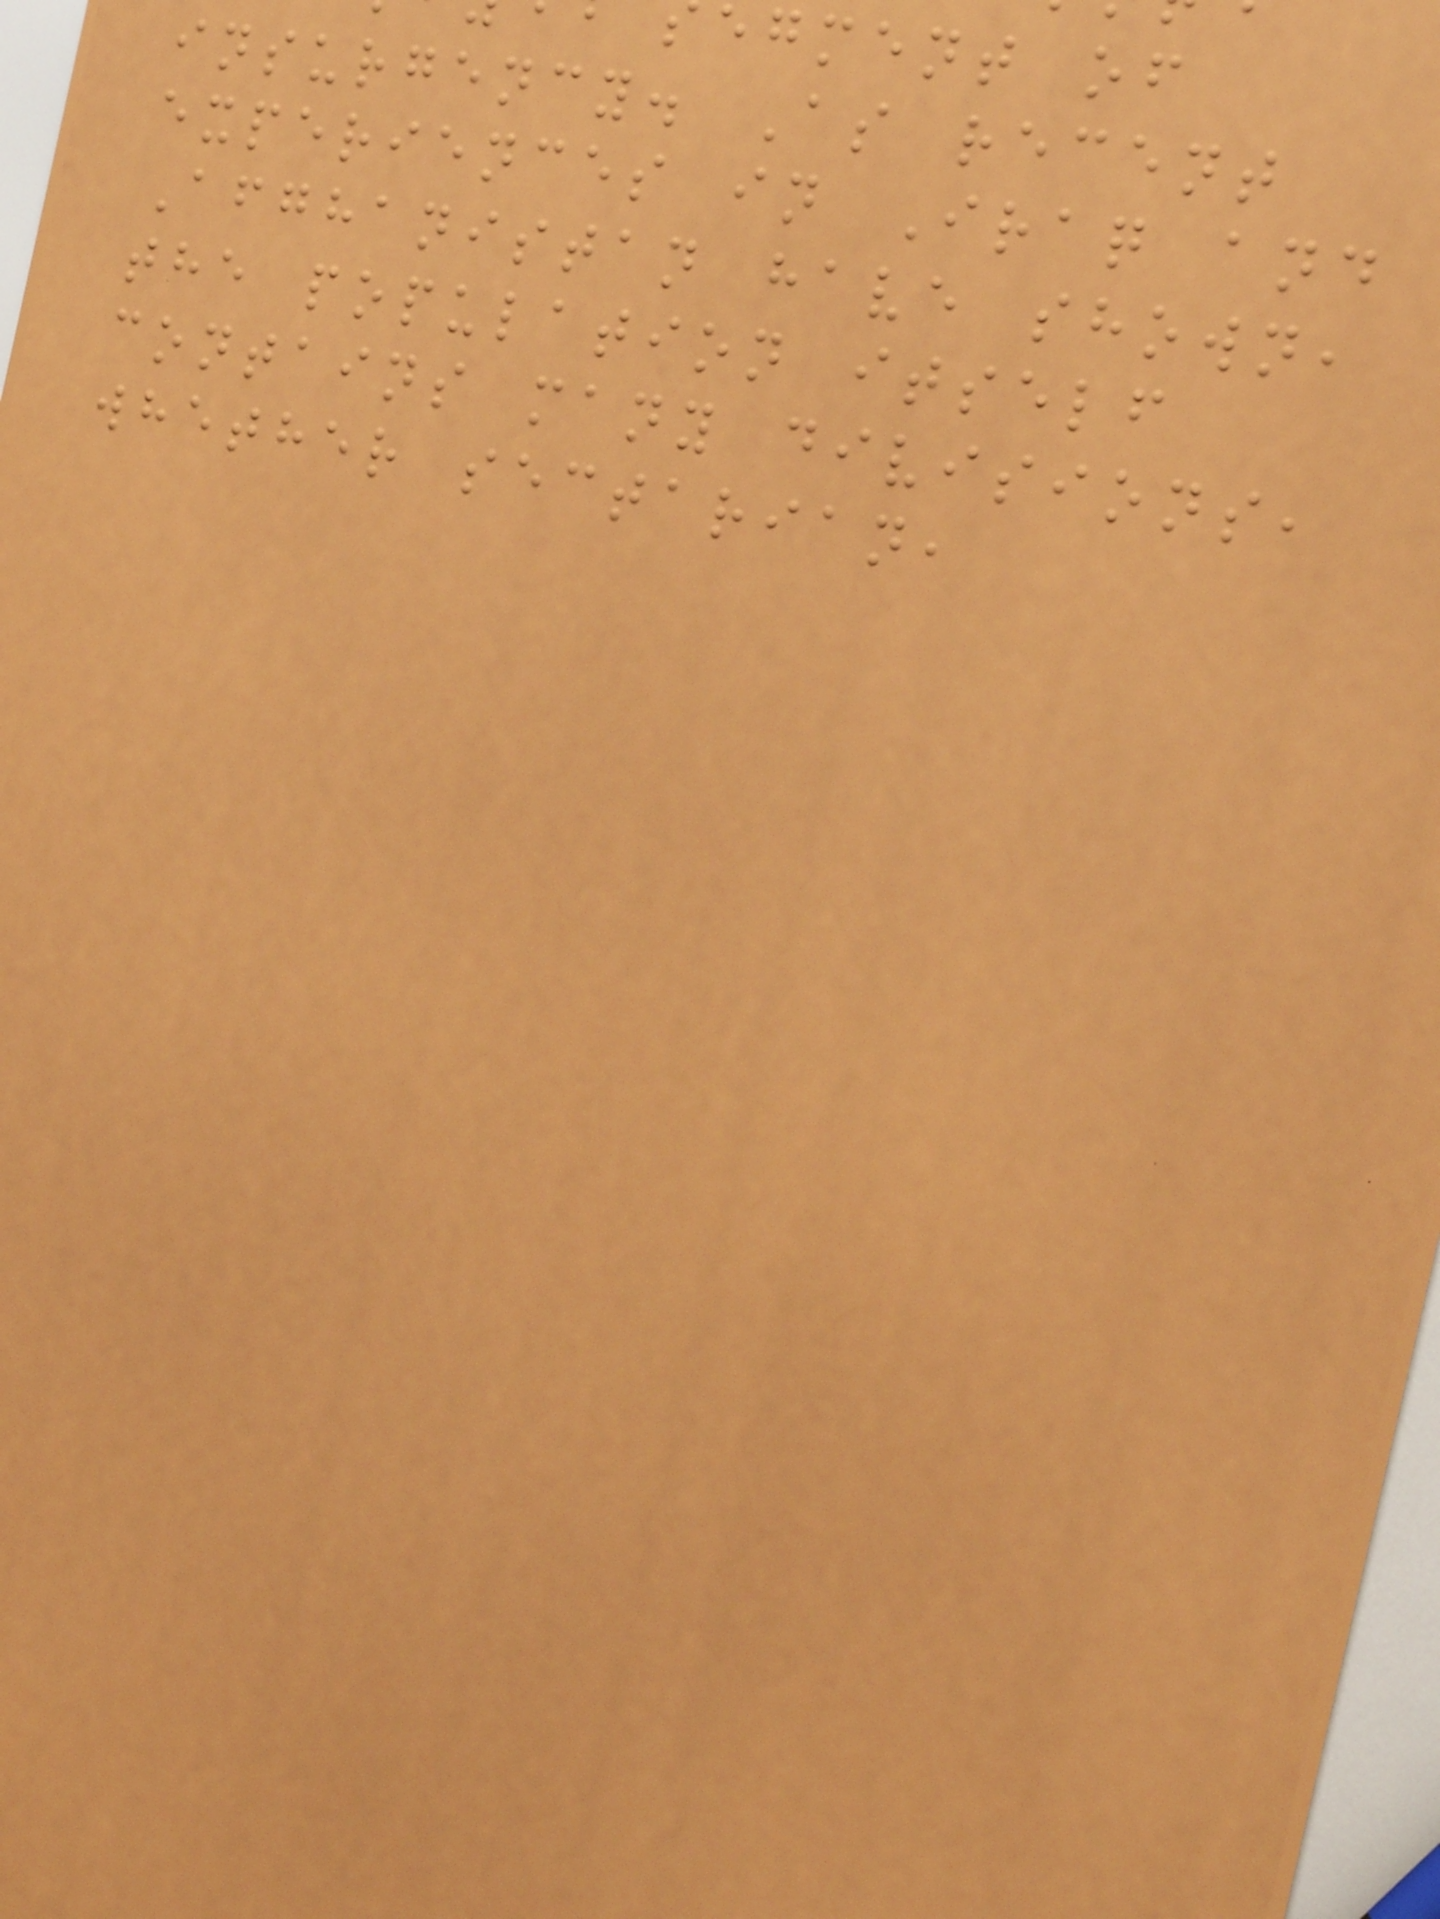egment of
insurgency. As recent
experiences in Iraq and
Afghanistan have shown,
the population itself
contains many divisions,
whether sectarian,
